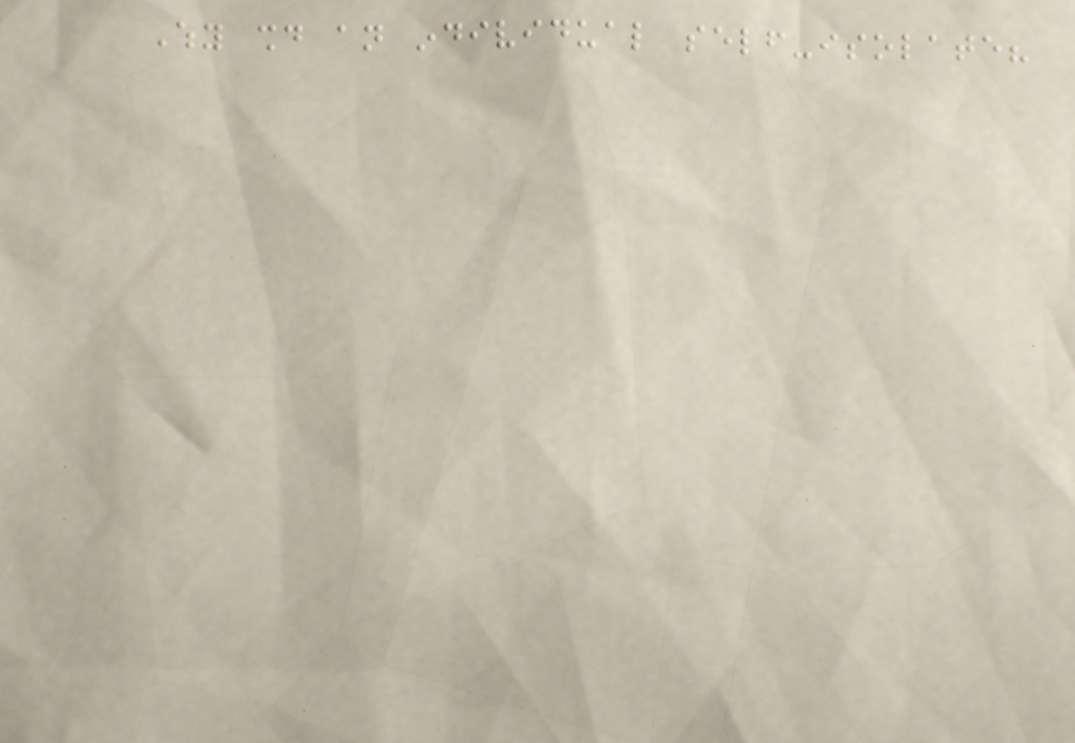Why should an individual self-isolate?
